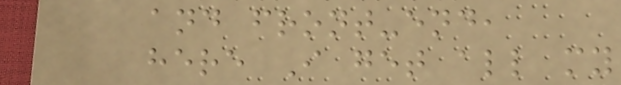and front-end,
here I get all my
